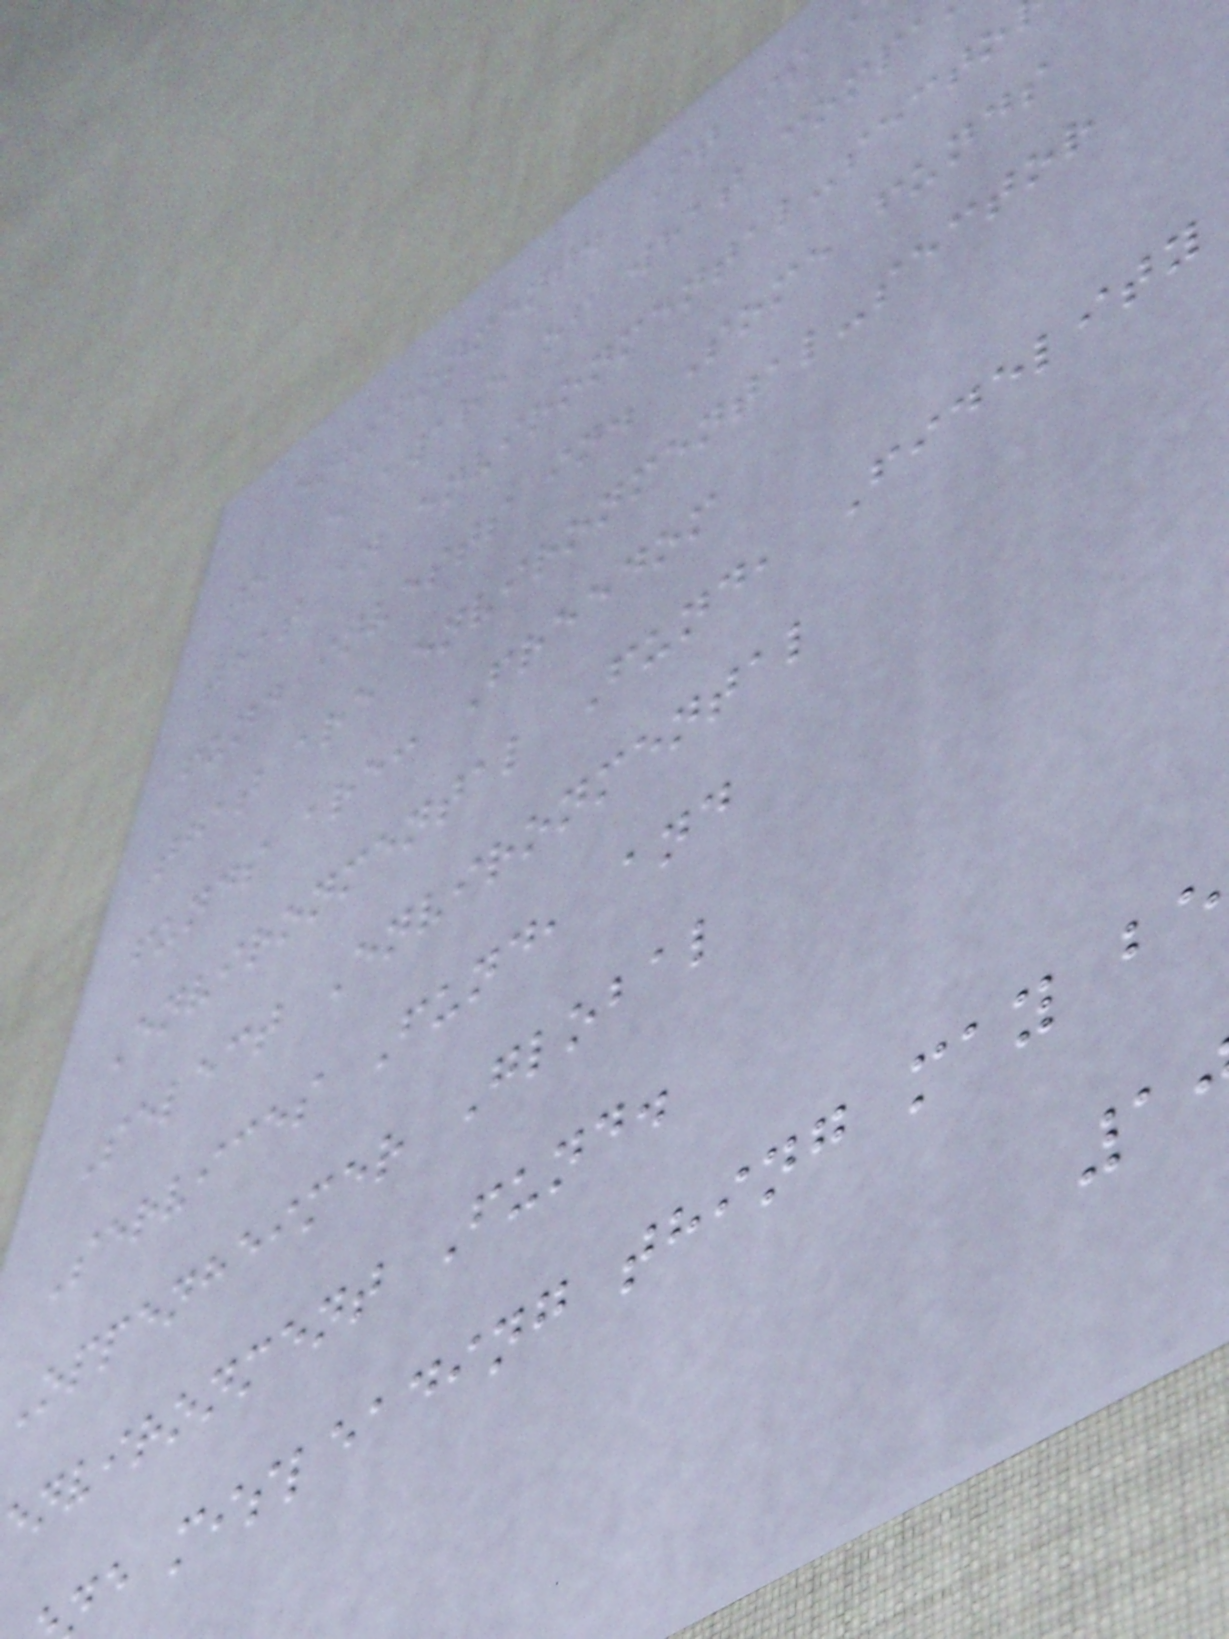environment. It is
to be aware of what compa
that an environmental-secto
fund invests in. Some funds
that are environmental-sector
funds are: Freedom
Environmental Fund, Fidelity
Select Environmental
Services Fund, and
Oppenheimer Global
nvironment Fund.
e misleading thing may be
